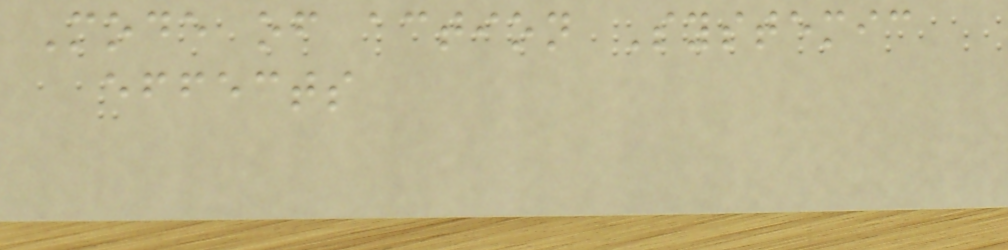Mode of action Systemic
effects
